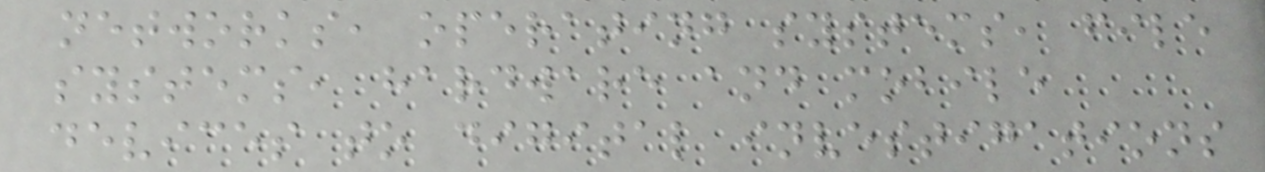networks, operating systems, file
systems, hardware and mobile
devices to digital investigations
